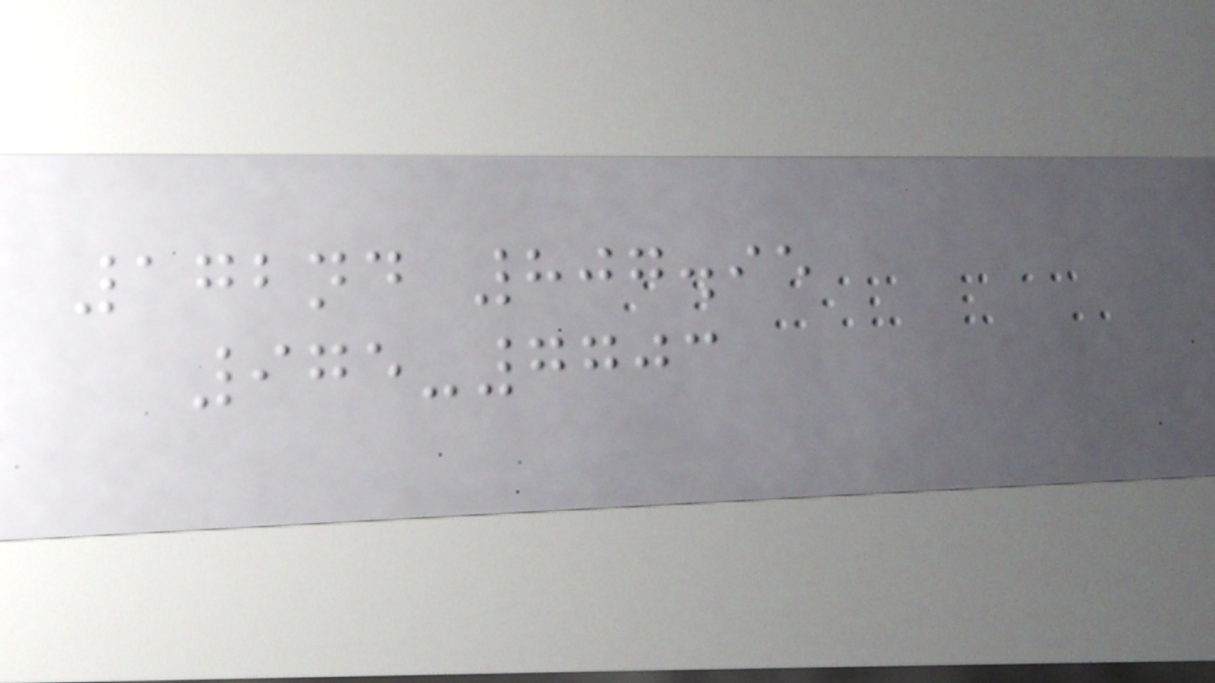172nd 807.95
975-7703
